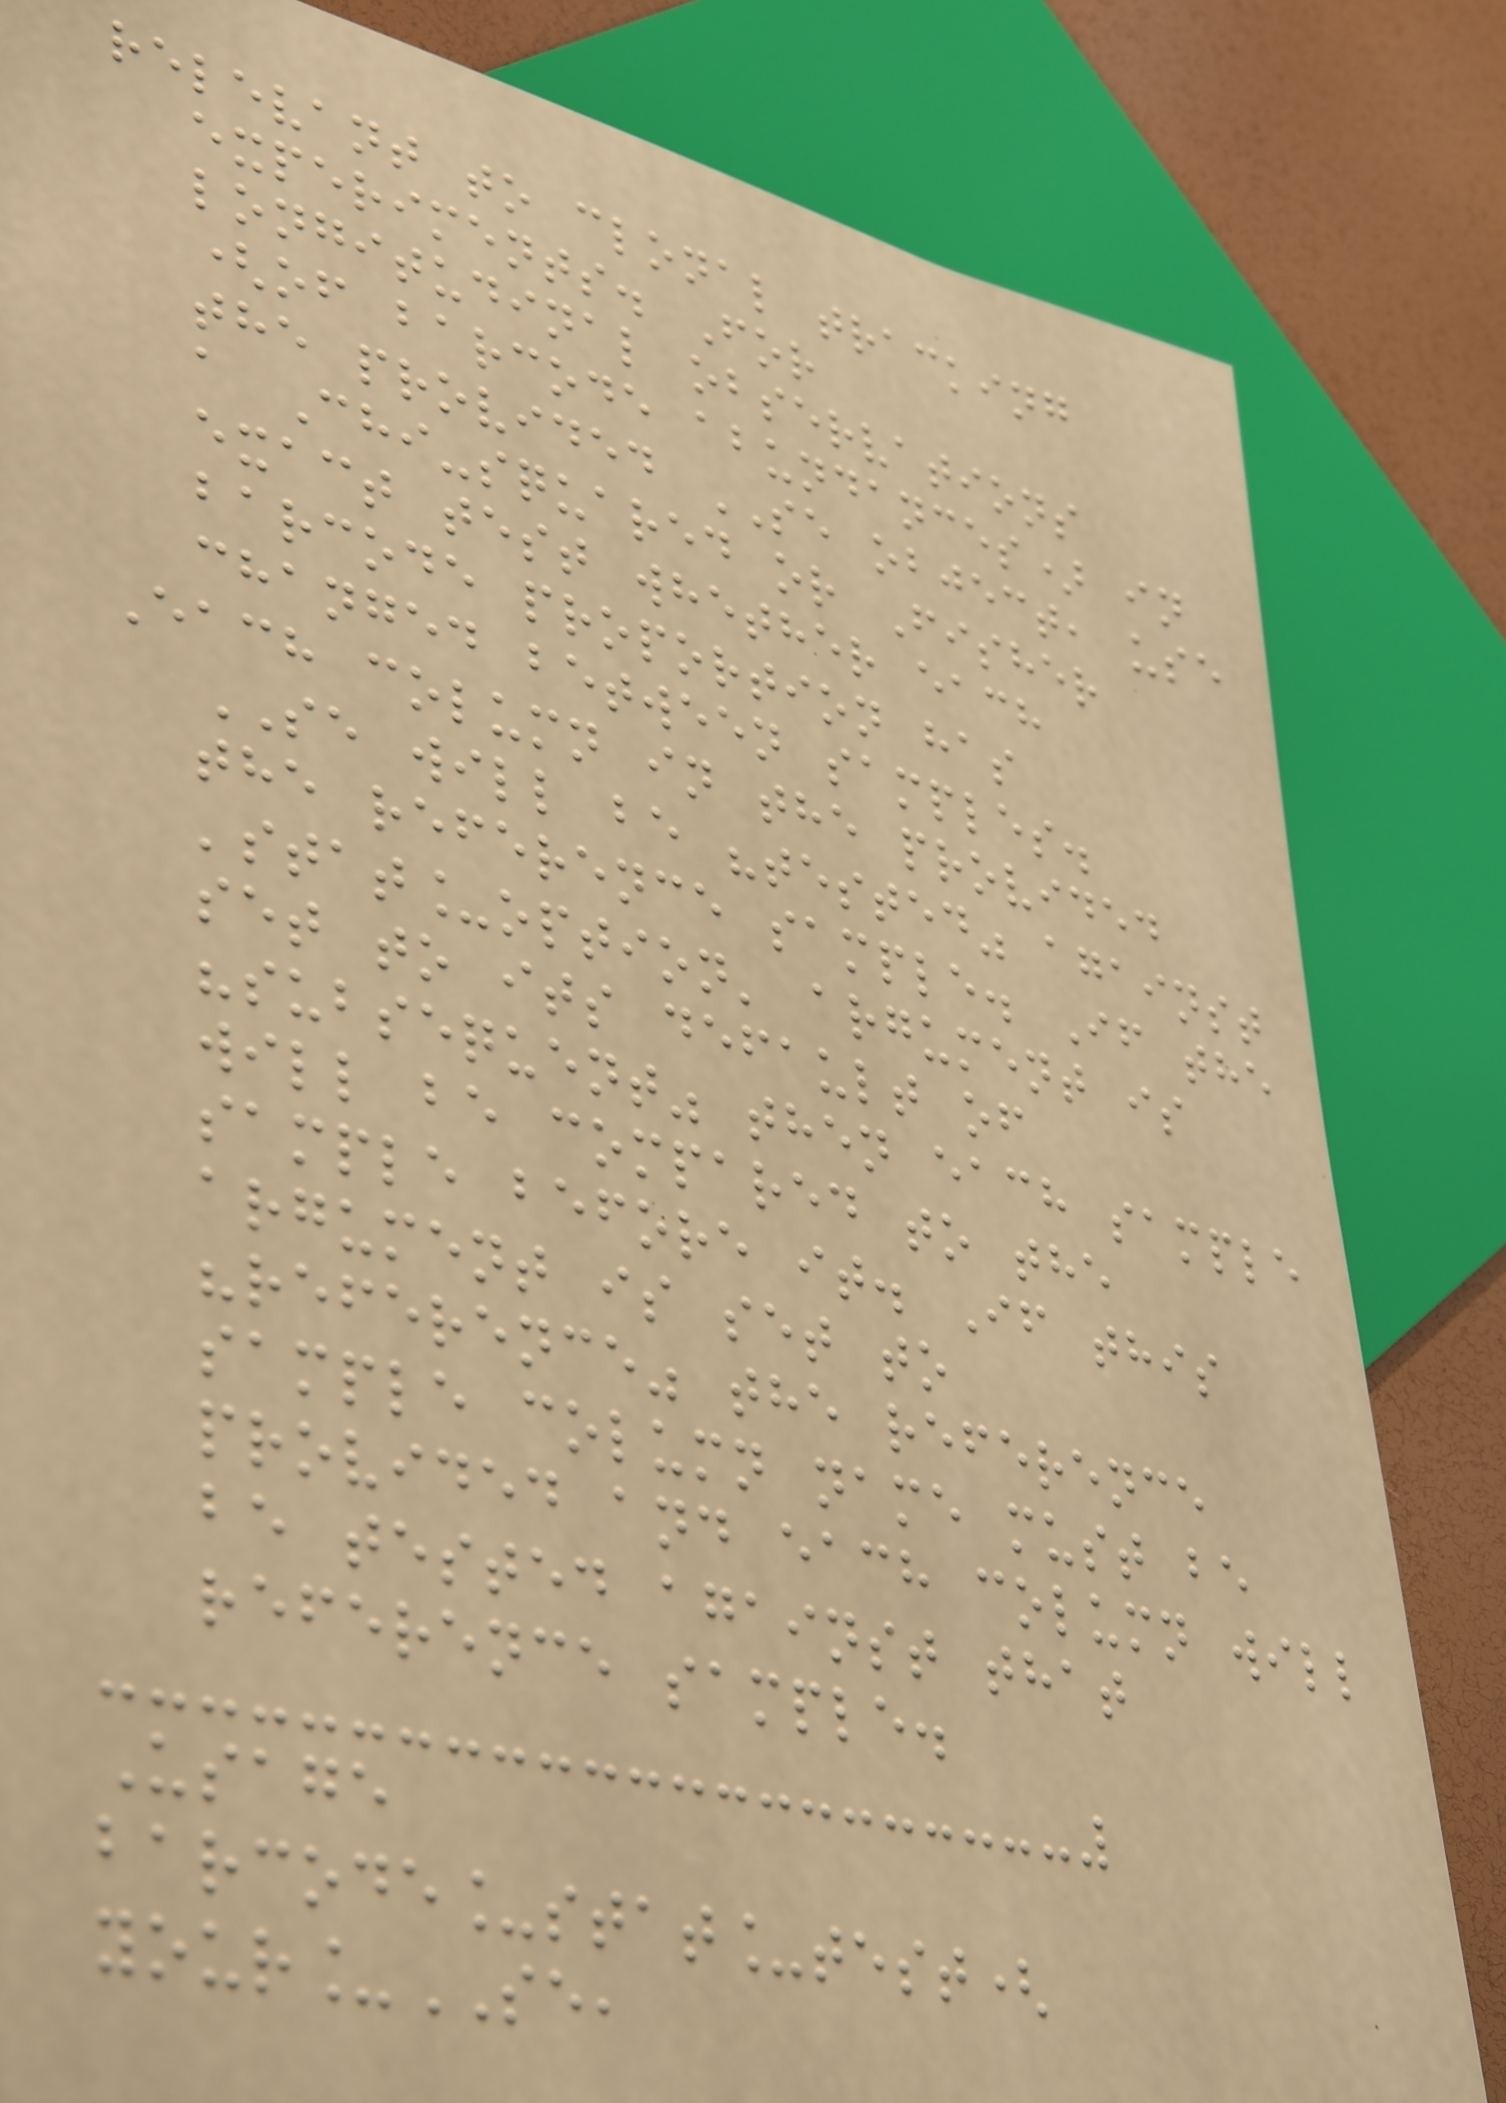relevant to clonal tracking
experiments. For
longitudinal observations
(of barcode abundances) in
the provided SE object, use
a Chi-squared or Fisher
exact test whether each
barcode proportion has
changed between samples.
Each column in the provided
SE will be "tested" against
the reference sample. If the
'stat_option' argument is
set to its default of
"subsequent" then each sample
will be compared to the
sample before it. If this
argument is set to
"reference" the reference
sample column name must be
provided and each column will
be tested against that
reference sample.
Usage
barcode_stat_test(
your_SE,
